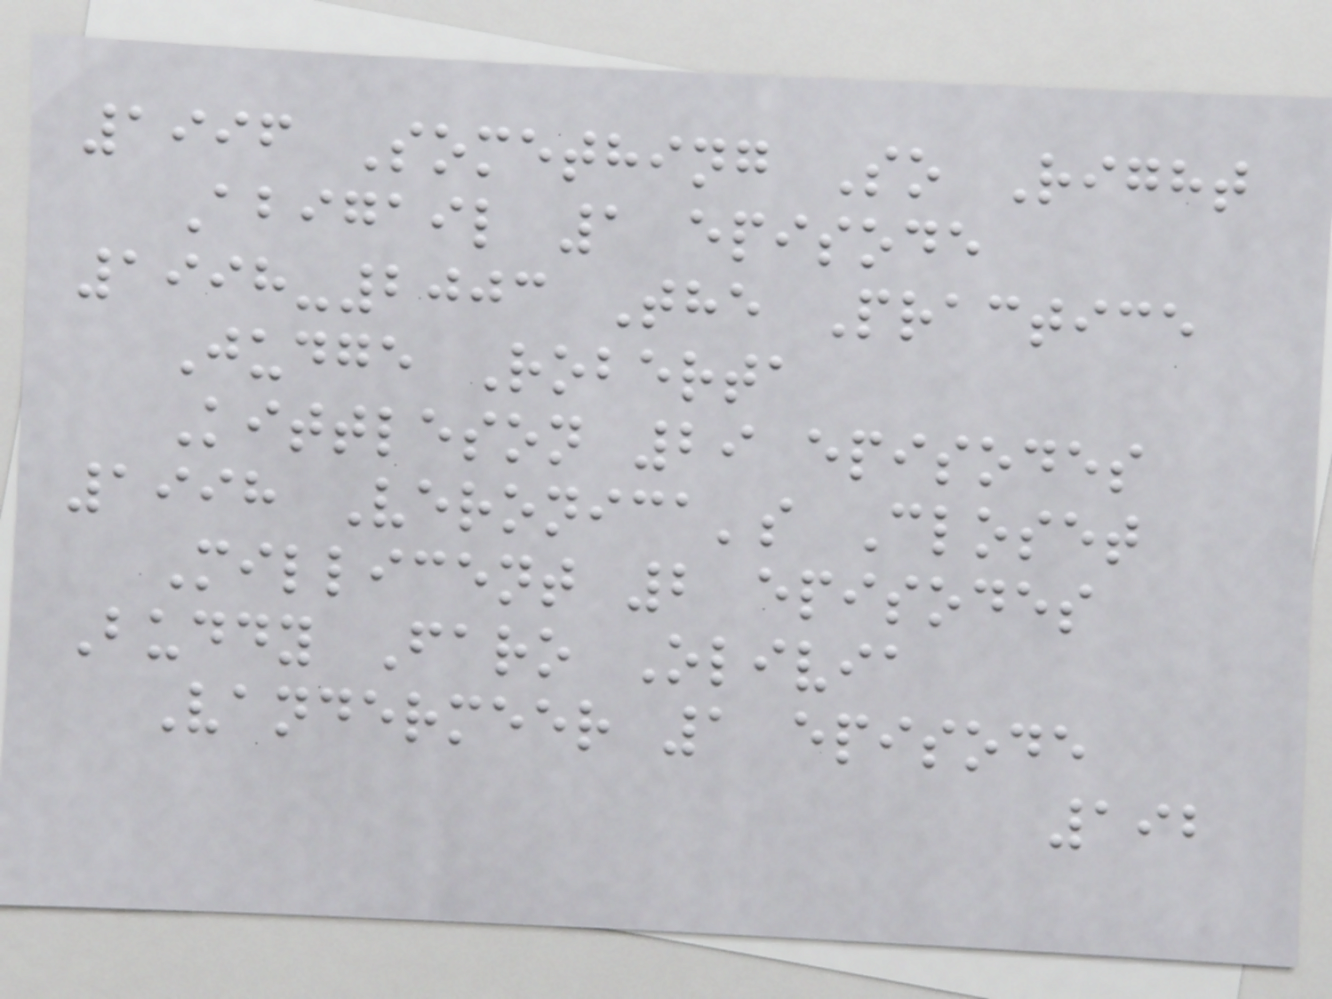1996 Something So Right
Abigail 1 episode
1998-2003 The Practice
Judge Roberta
Kittleson 29 episodes
1998 Veronica's Closet
Millicent 2 episodes
Buddy Faro Olivia
Vandermeer 1 episode
192
